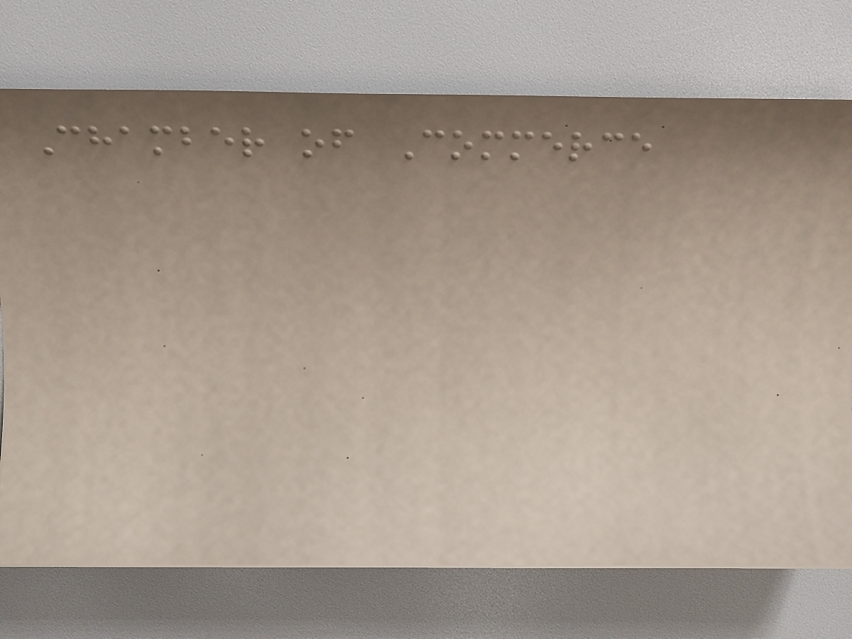Chamber of Commerce
